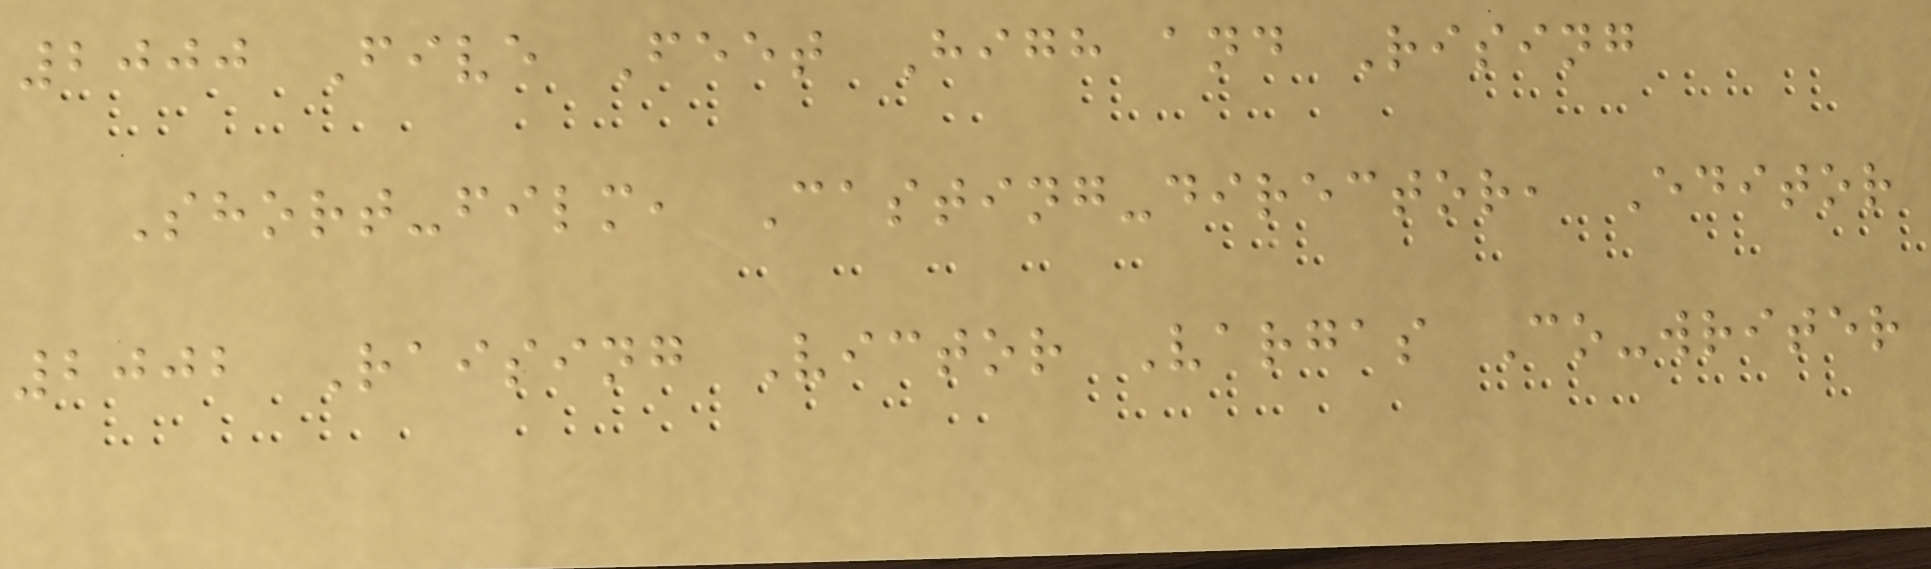2000 Five Feet High and Rising
Short-film, Casting-director, Editor
2002 Raising Victor Vargas Co-writer
